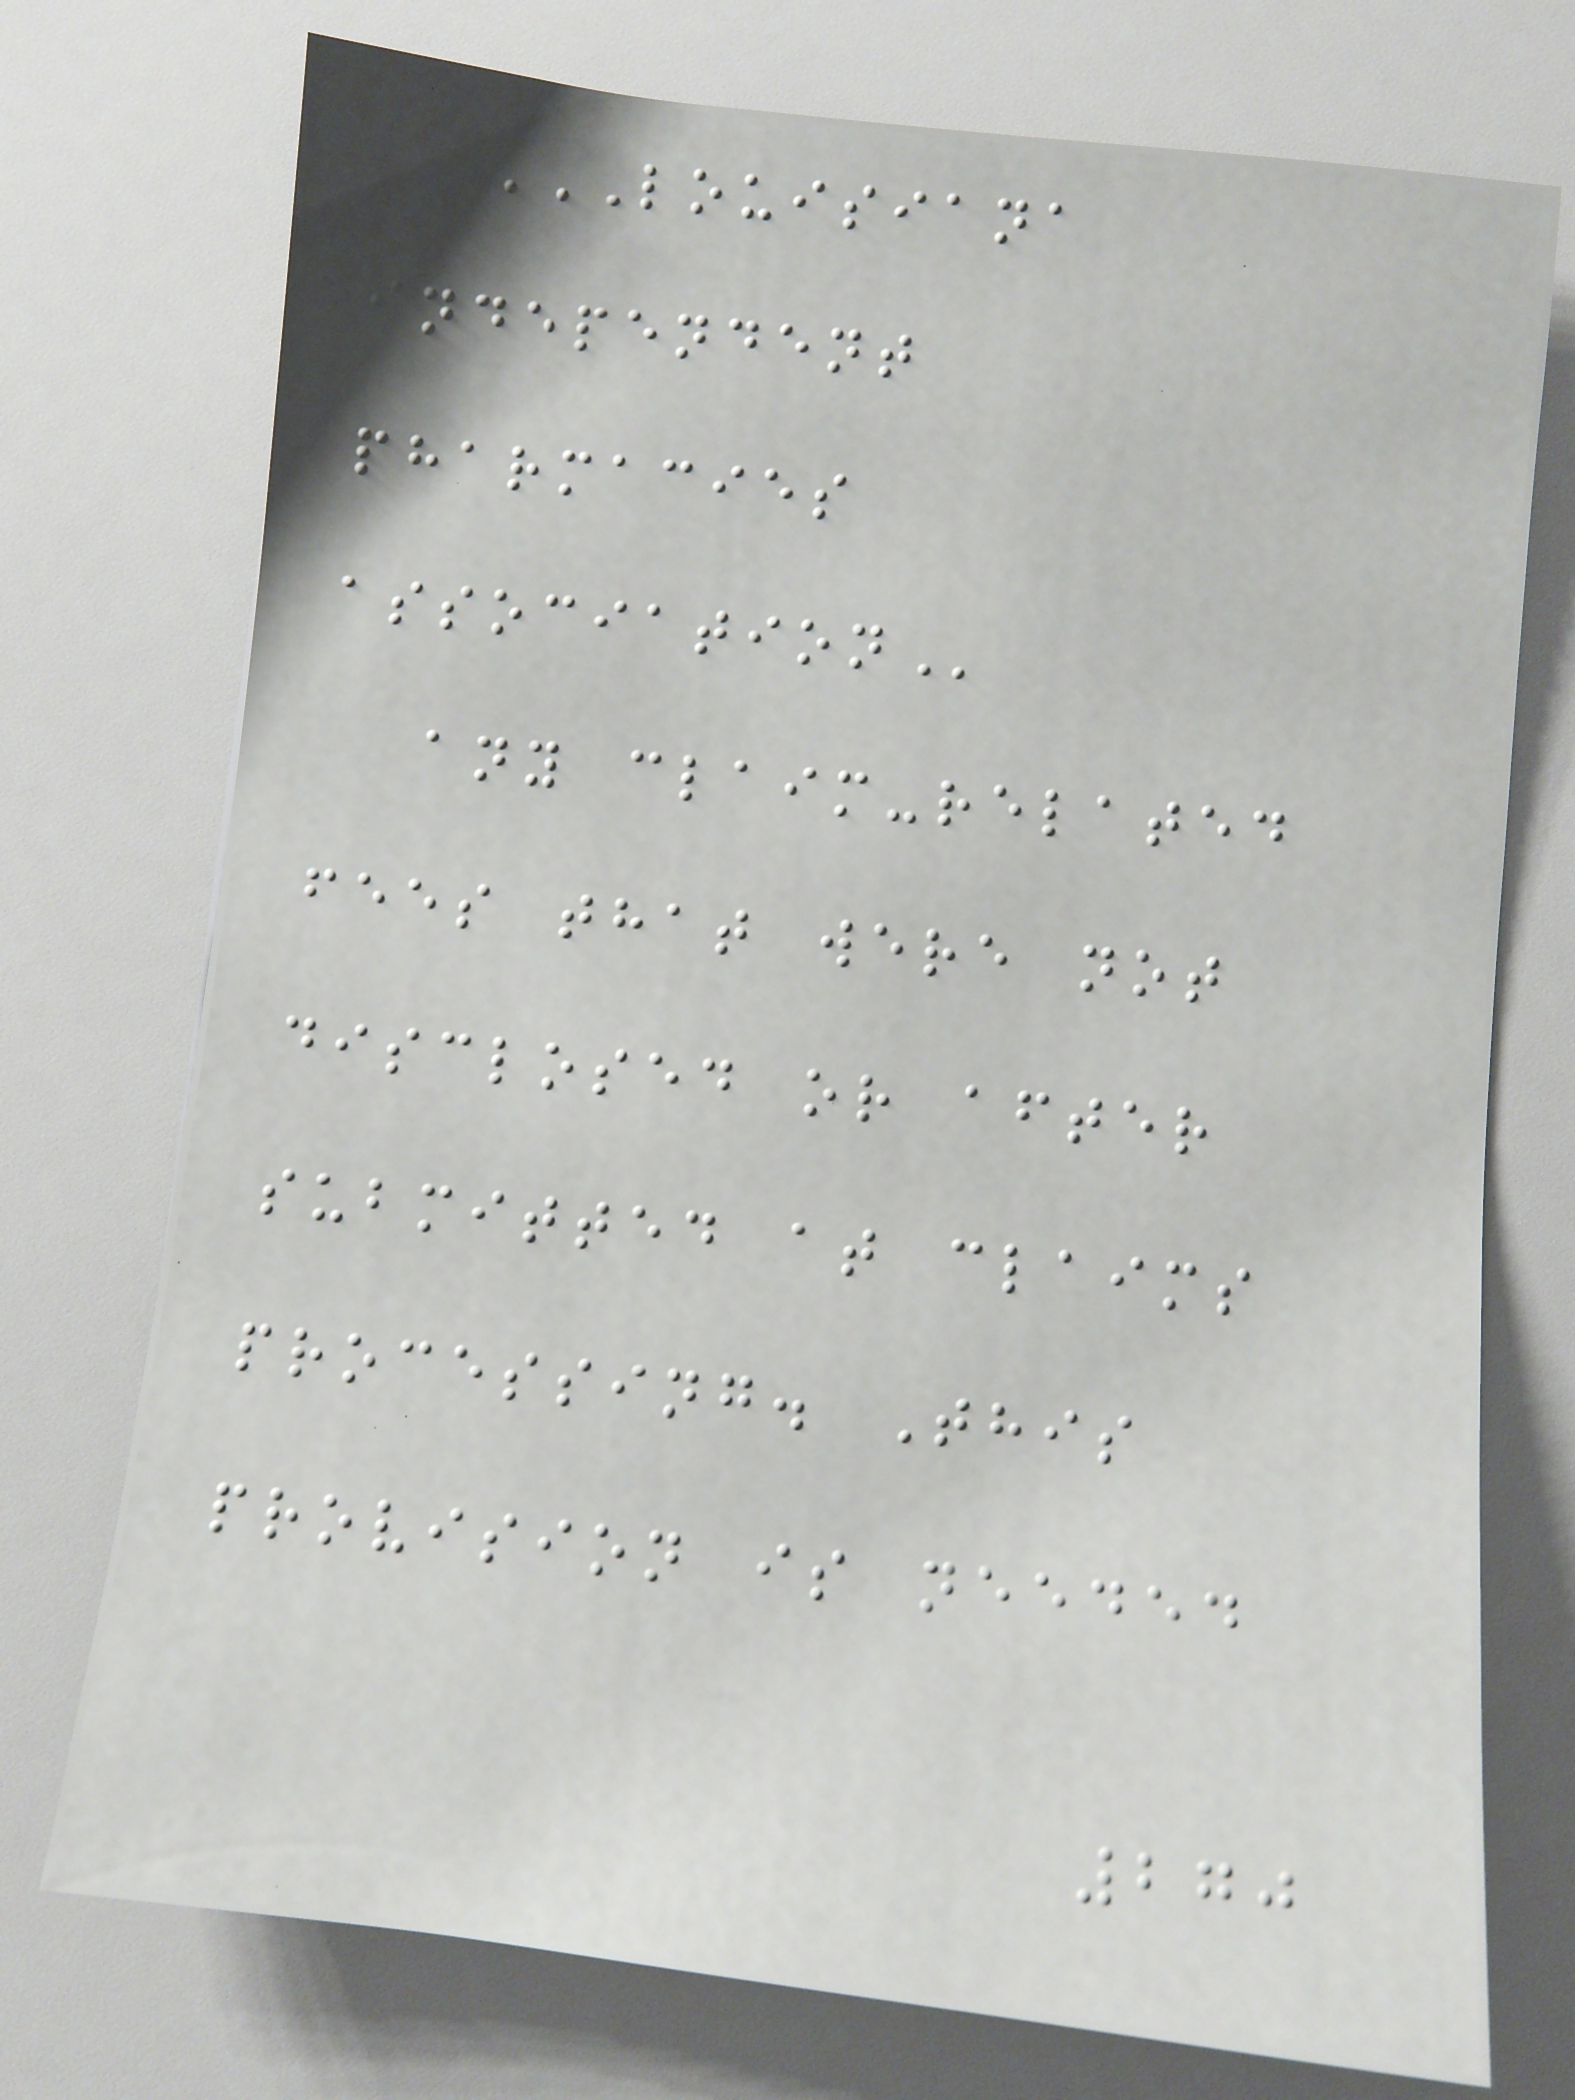LOUISIANA
INDEPENDENT
PHARMACIES
ASSOCIATION
any claim-related
fees that were not
disclosed or after
submitted at claims
processing. This
provision is needed
270
